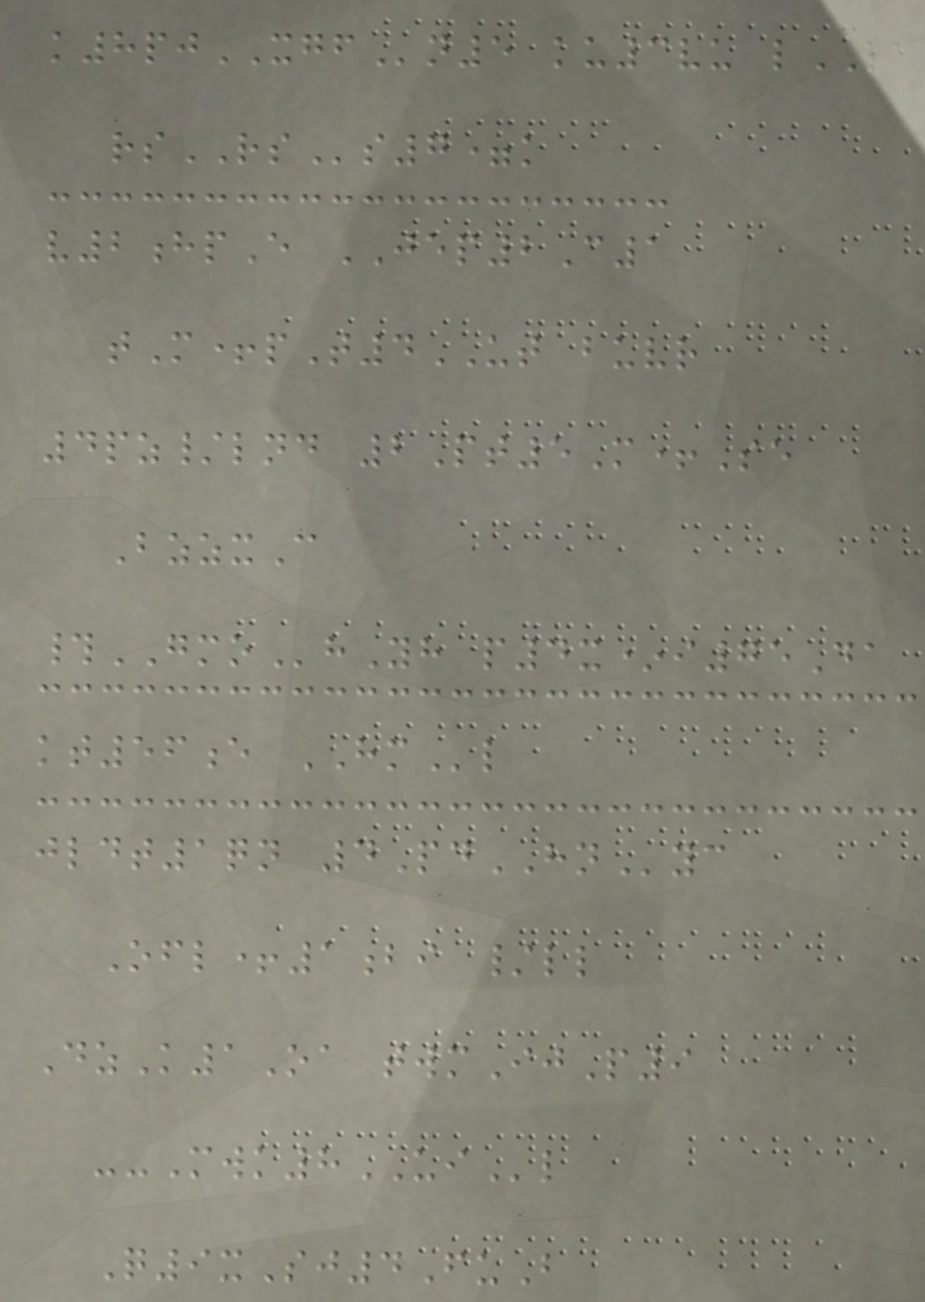k8pjXGFn5 ku3vu lLA
rsRSs7=k
v2hpE JEP2C1
tM+pT4UT buvr
4pz/lnd 2Pt5M+Se
BzzxC
#GMOhYh p4x*i75Da
kt56e HMl
jldt1qn 4PdHNyc
Ofl+1bi /ll
DzK1Oa twmIjP9
--Mwk8UIl
Q9xSj4FuB
